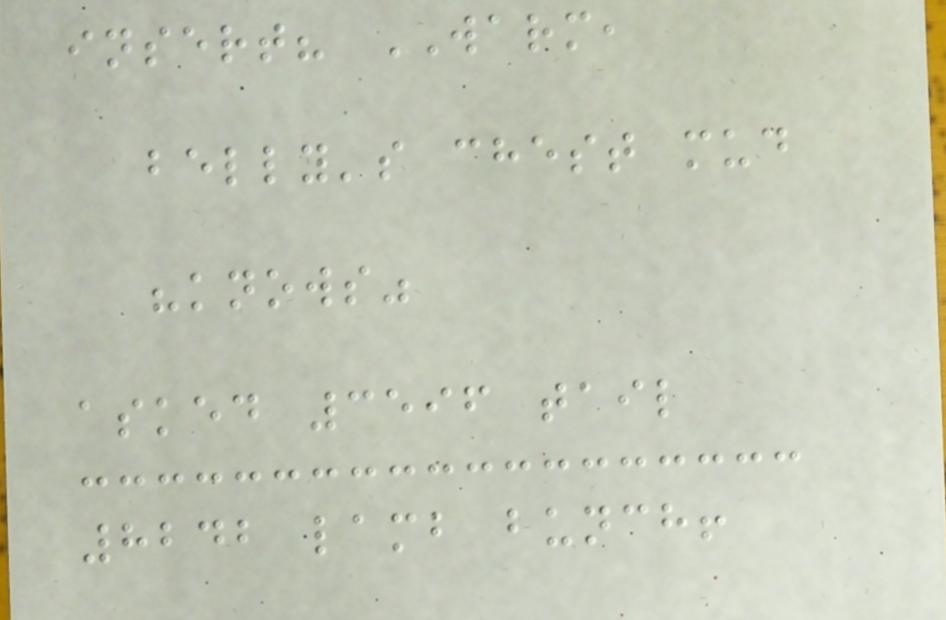insert? WARM,
belly's chest mud
"knows"
asked 3596 tail
8242 lamb bunch!
